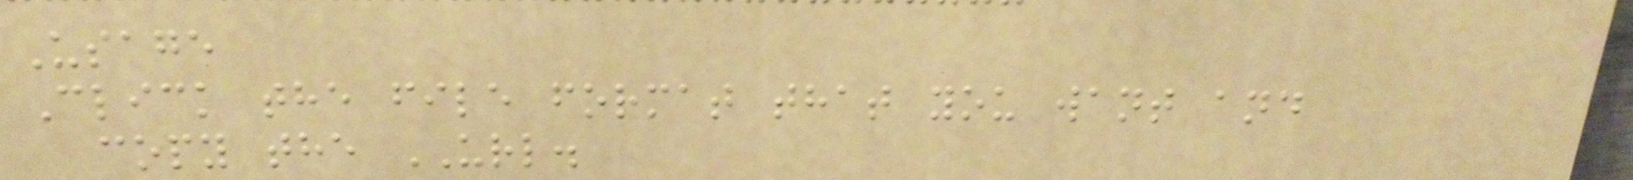Usage
Click the file format that you want and
copy the URL.
